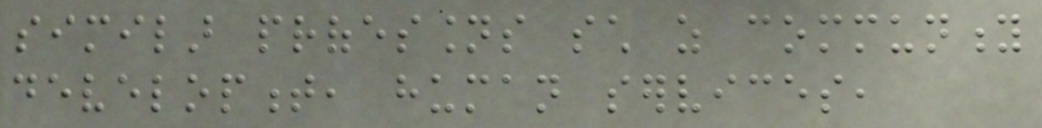similar professions such as community
development, human services,
